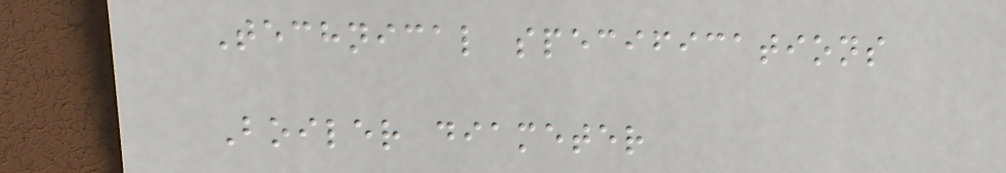Technical specifications
Boiler diameter
